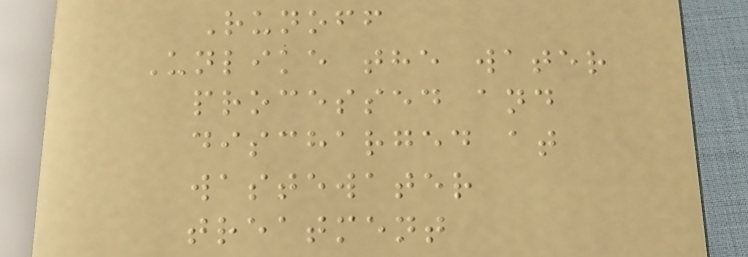Runoff
Unlike the water
processed and
discharged at
wastewater
treatment
